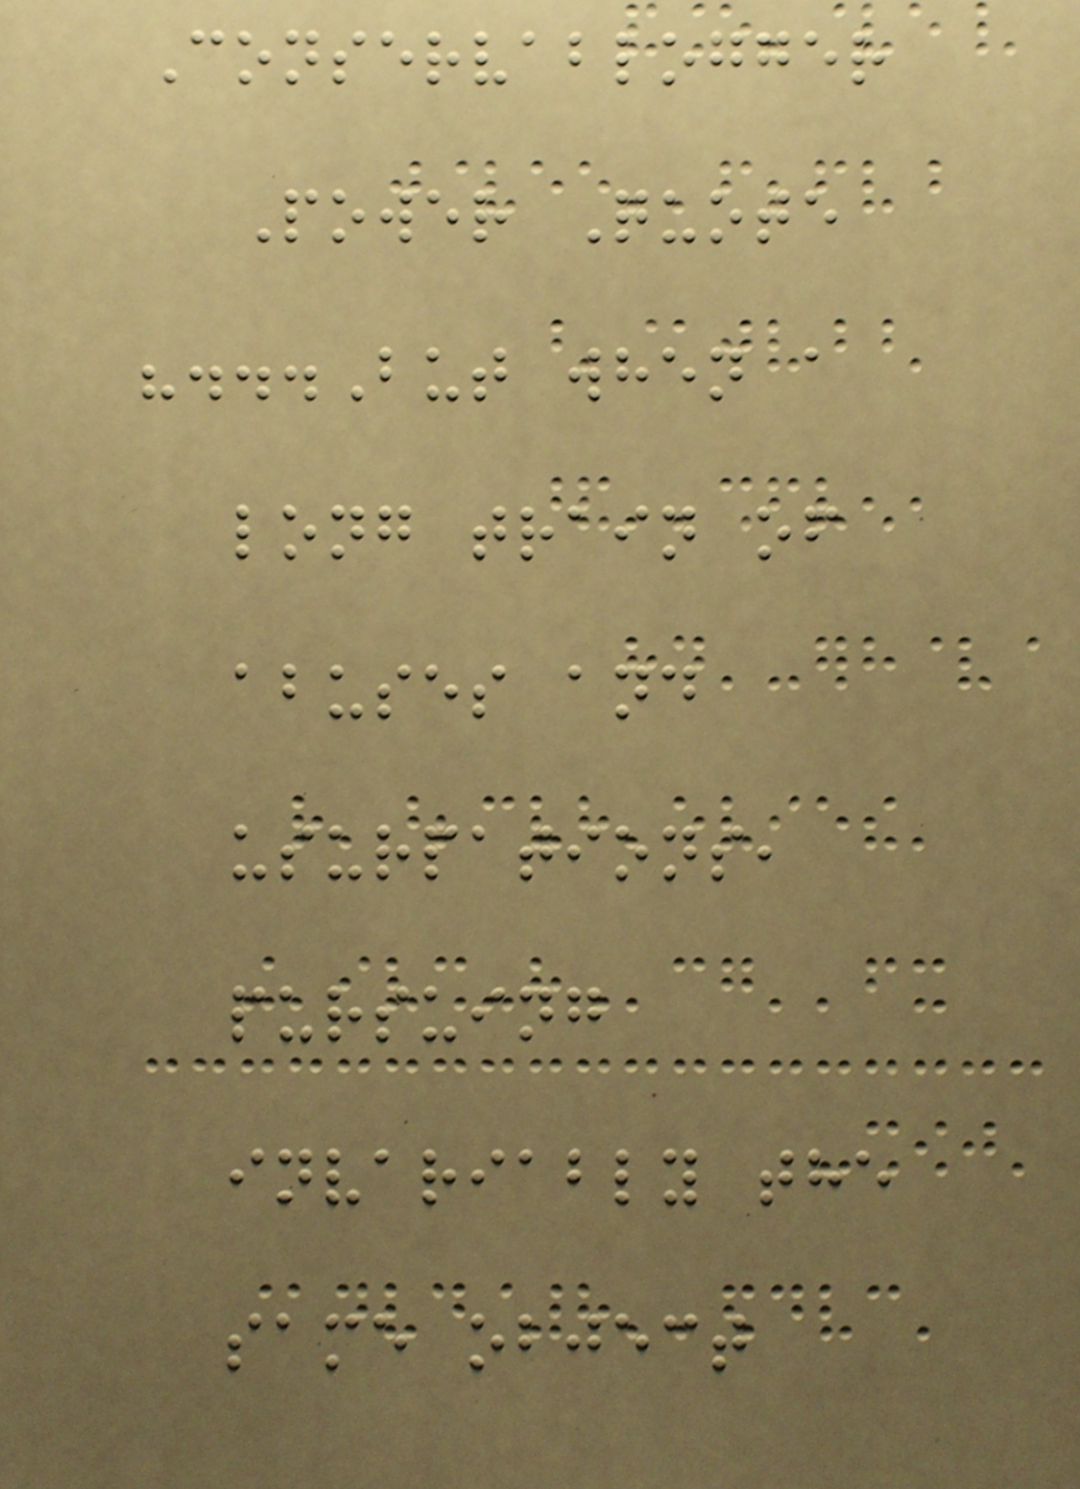Conservablogger
Power Quote
"...But when a
long train of
abuses and
usurpations,
pursuing
invariably the
same object
